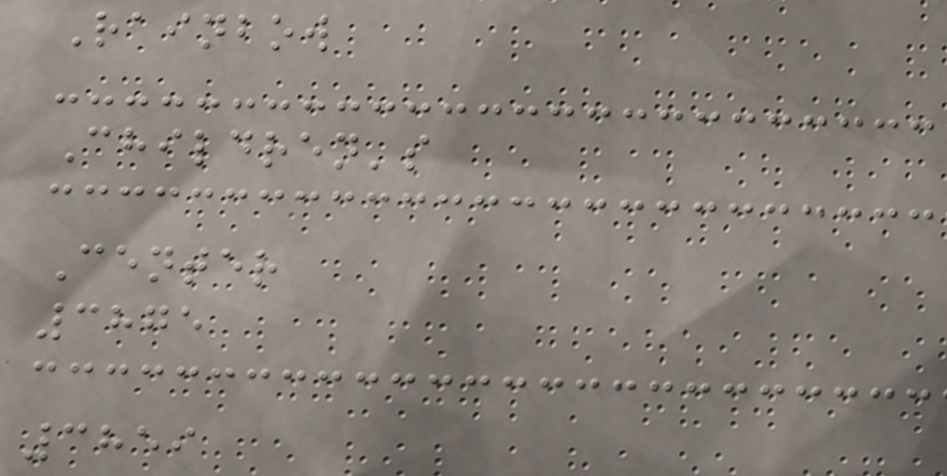Rainbow
Children's
Center
3875
3859
